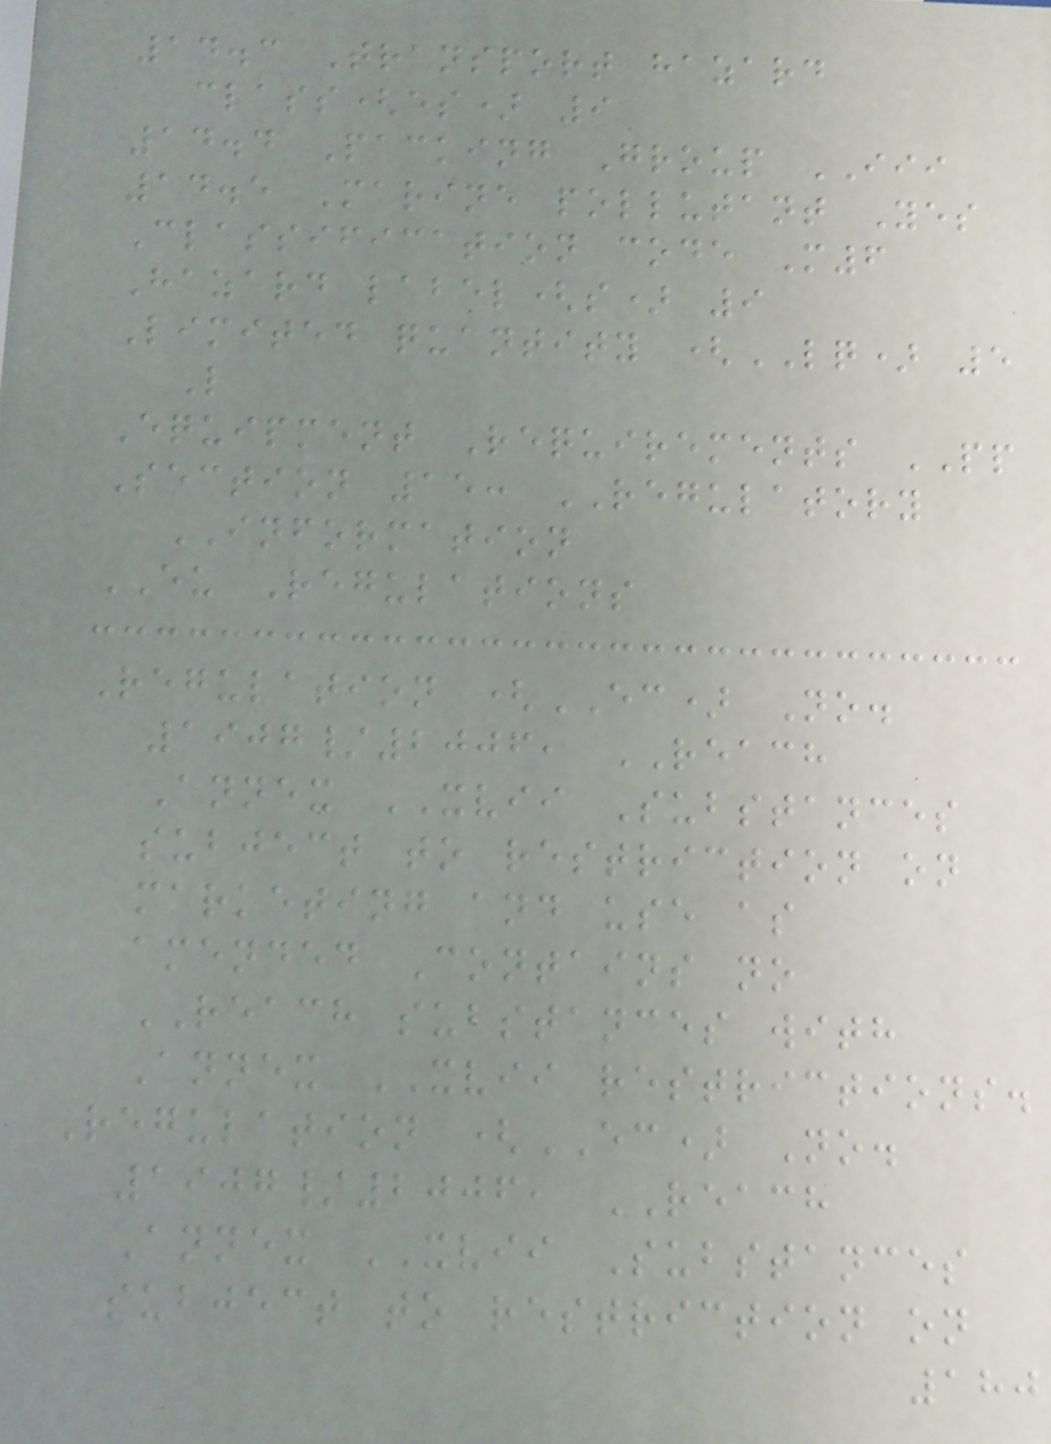14.3 Transport hazard
class(es) 9
14.4 Packing Group III
14.5 Marine pollutant Yes
Classification code M6
Hazard label(s) 9
Limited quantity (LQ) 5
L
Equipment Requirements PP
Section 15: REGULATORY
INFORMATION
EU Regulations
Regulation (EC) No.
1907/2006, REACH
Annex XVII Substances
subject to restriction on
marketing and use as
amended Contains no
REACH substances with
Annex XVII restrictions.
Regulation (EC) No.
1907/2006, REACH
Annex XVII Substances
subject to restriction on
180
